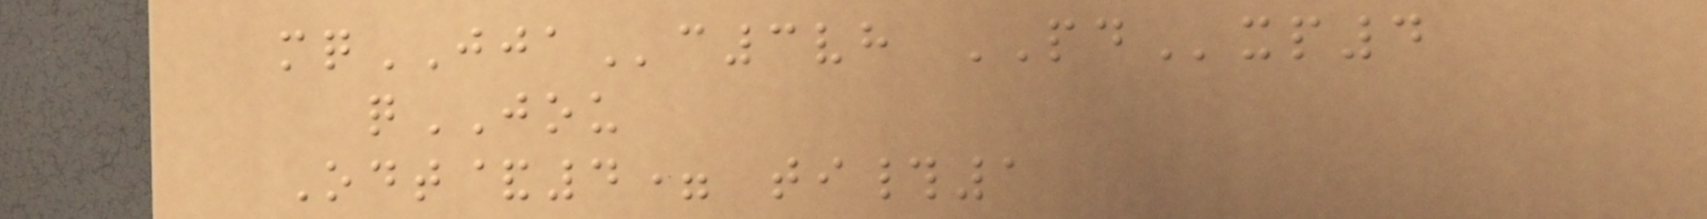mqJJAc3vh PDxp4
qJOU
Odt&4= ti#1
